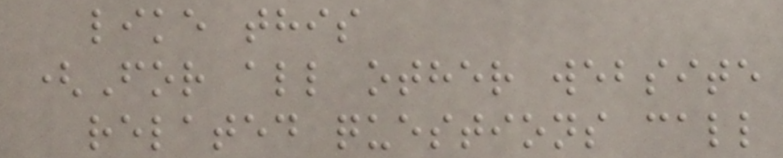like this
(For all other website
related questions call
